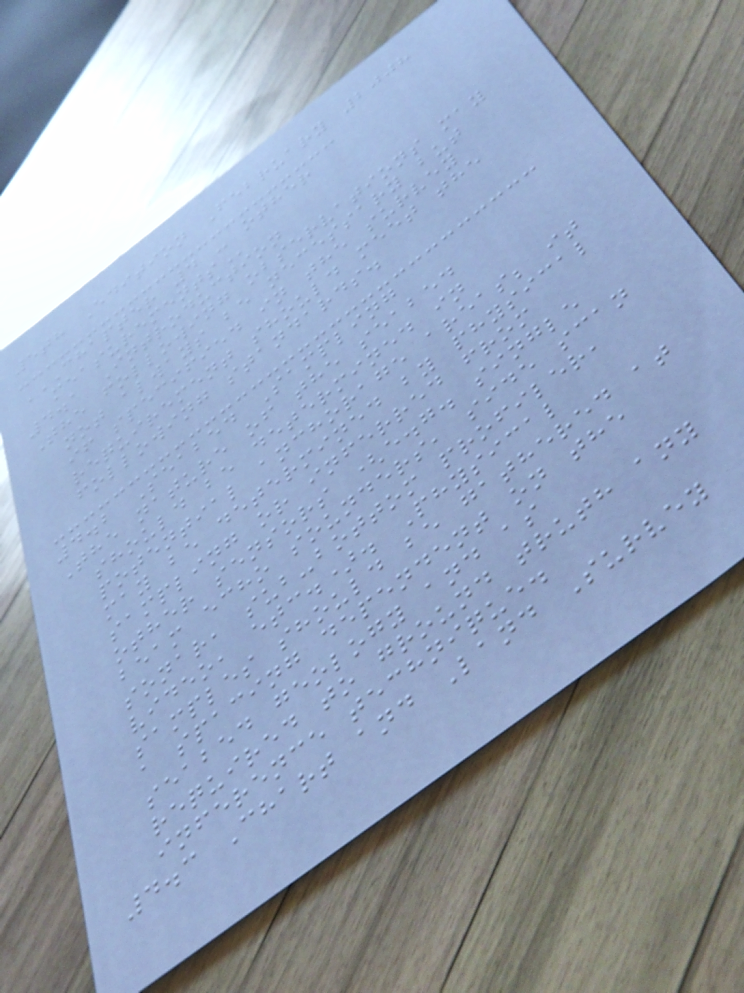5th Edition February 2008
CHAPTER 4 - OTHER
MEASUREMENTS
4.1 Introduction
The following observations may
not always be necessary but
if specified in the survey
requirement should meet the
following standards.
4.2 Seabed Sampling
The nature of the seabed
should be determined in
potential anchorage areas; it
may be determined by physical
sampling or inferred from
other sensors (e.g. single
beam echo sounders, side scan
sonar, sub-bottom profiler,
video, etc.). Physical
samples should be gathered at
a spacing dependent on the
seabed geology and as
required to ground truth any
inference technique.
4.3 Chart and Land Survey
